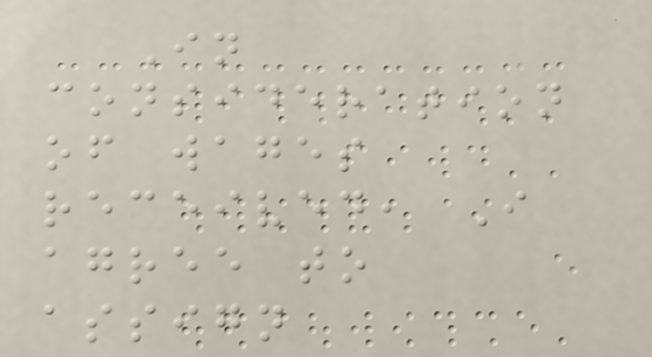In
consideration
of wages
received, I
agree to
assign
